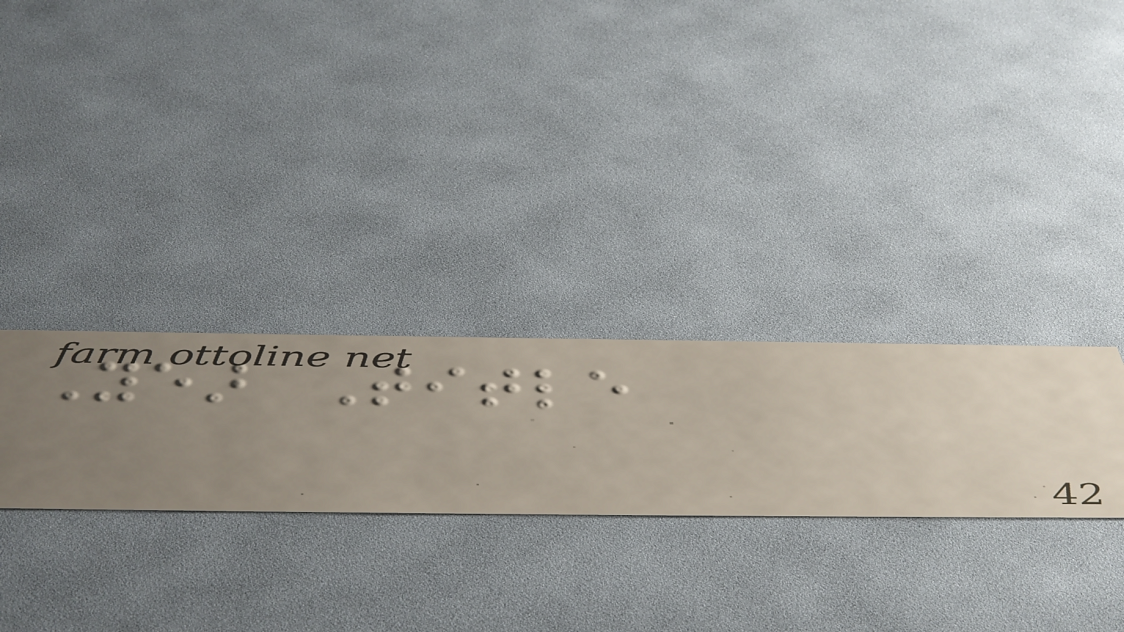Year Title
